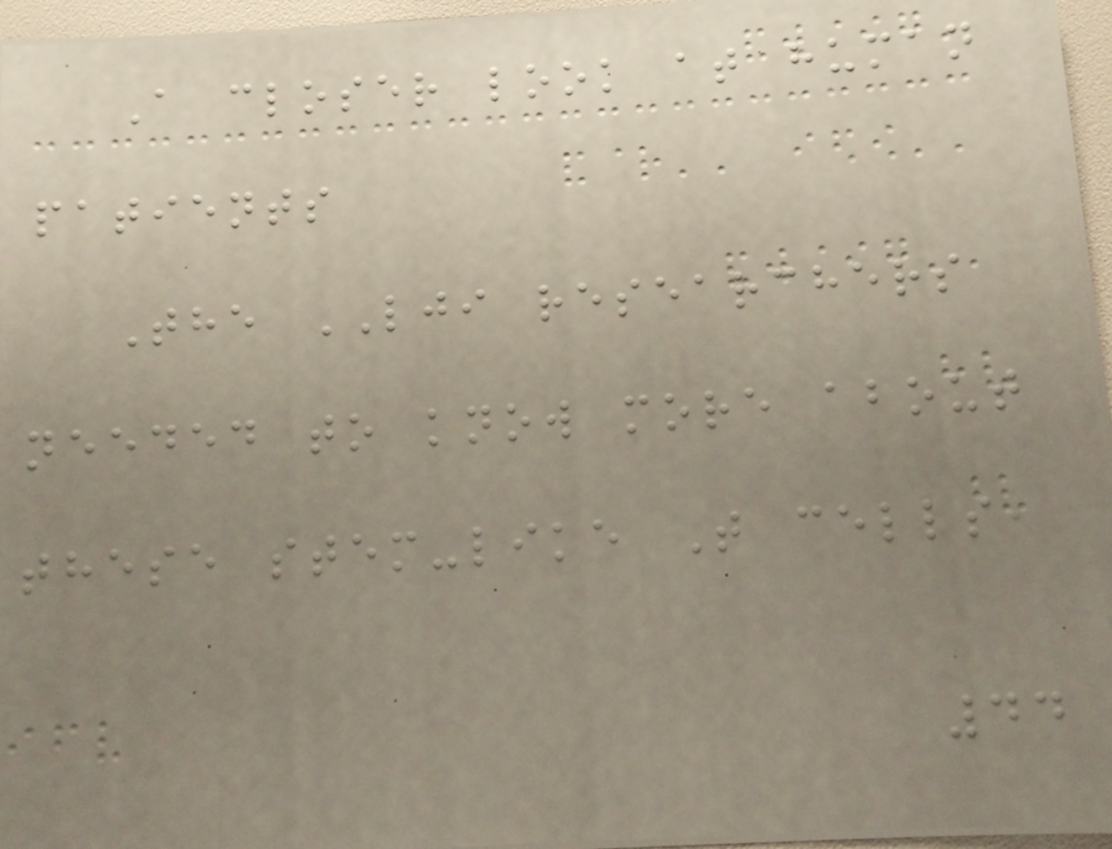A closer look at human
patients
The LJI researchers
needed to know more about
these stem-like T cells,
44
